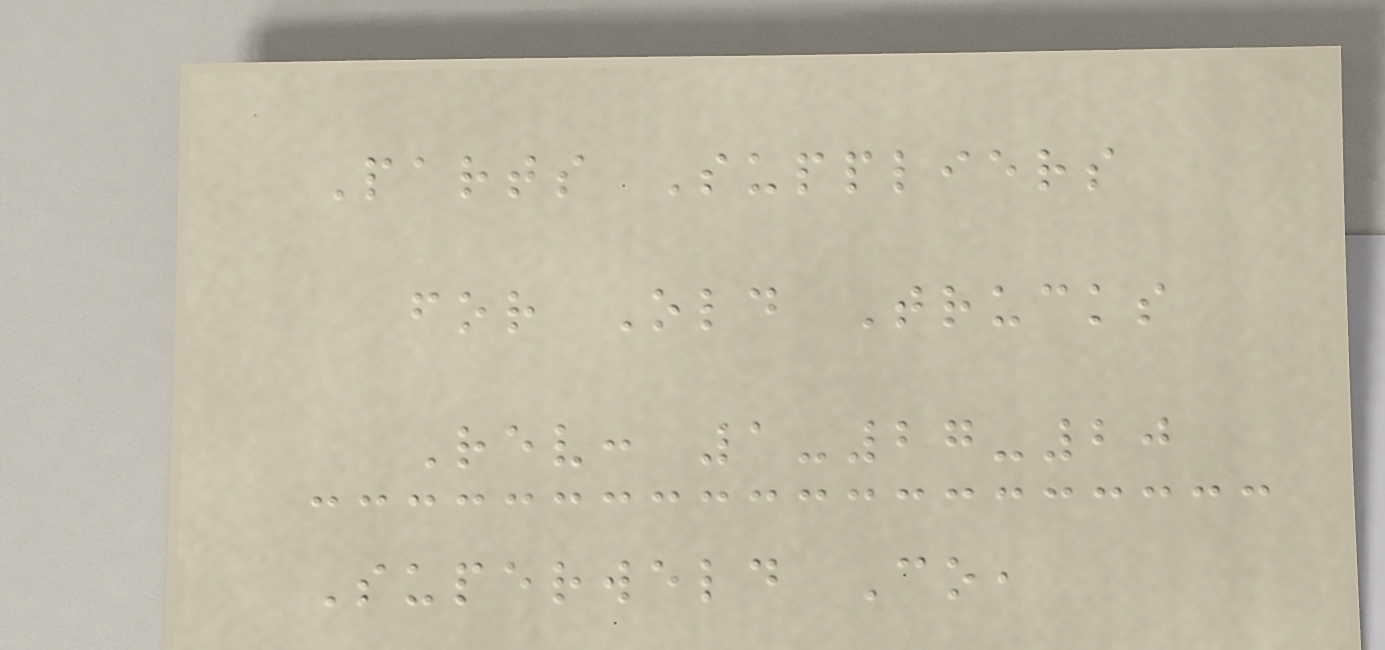Parts Suppliers
for Old Trucks
Rev: 1-27-20
Superweld Co,
